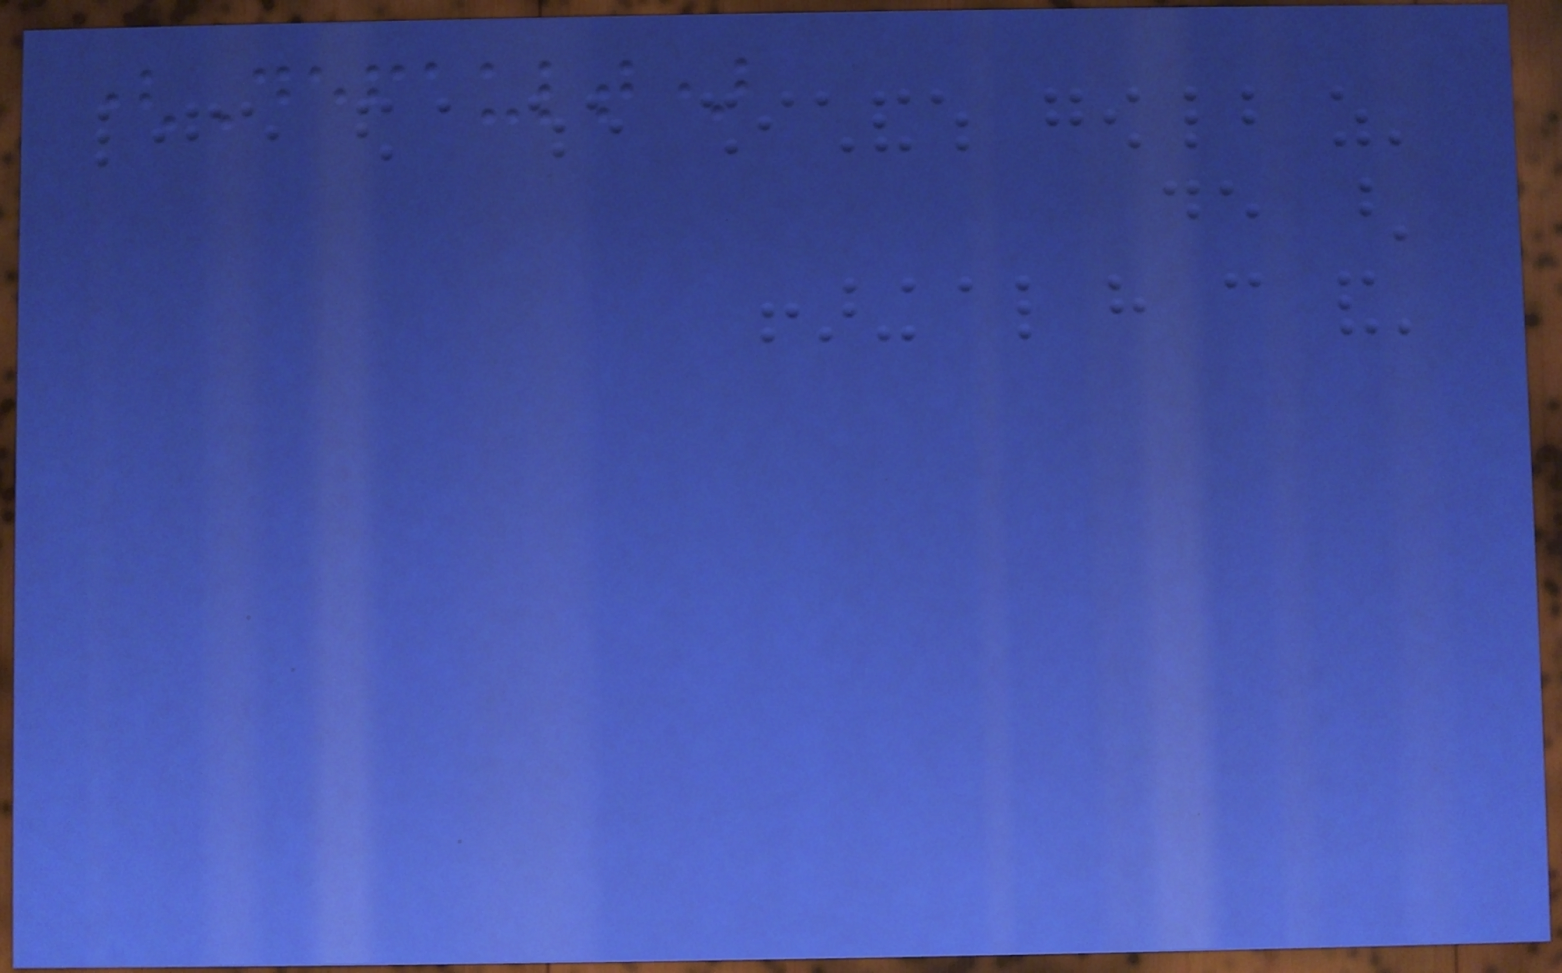(Default)
